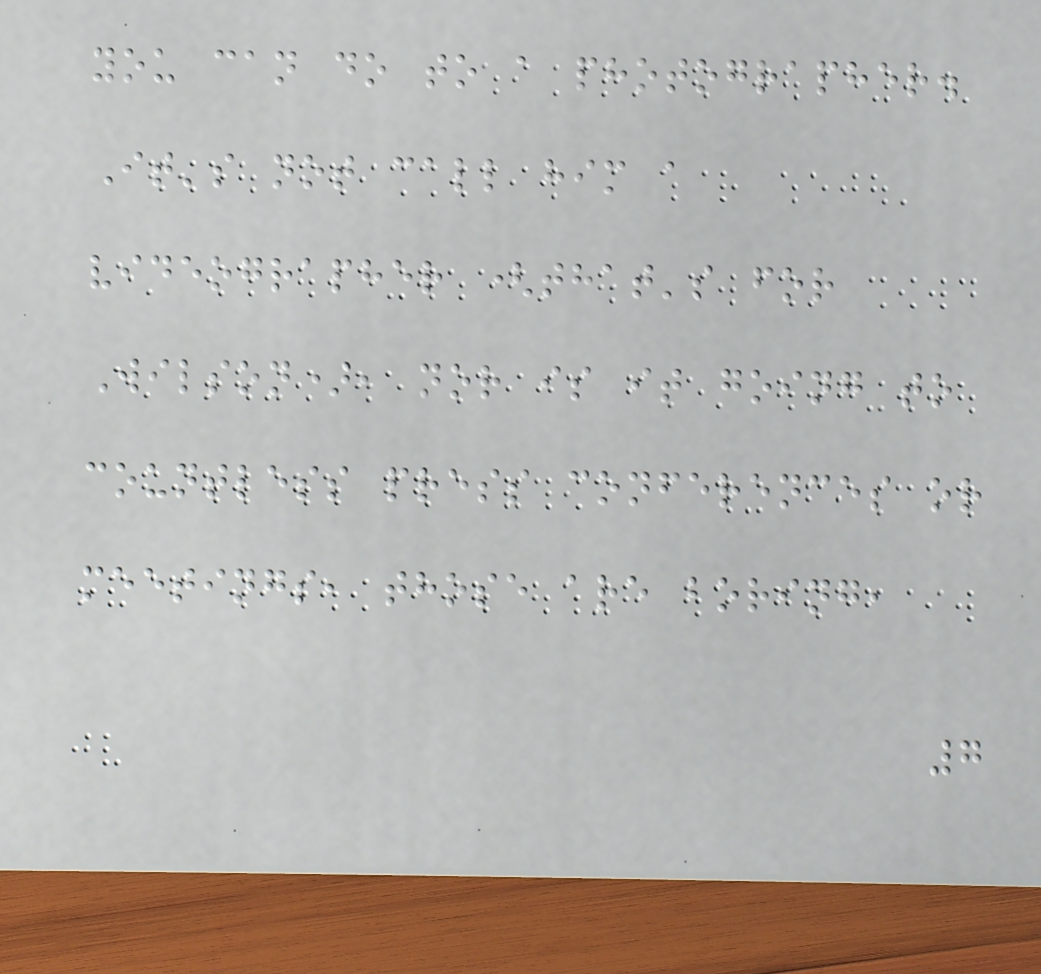you can do to a photographer.
It's not call him a
videographer (that's for
Wilson), nor is it going to
countless press conferences or
meetings, those are boring,
7
